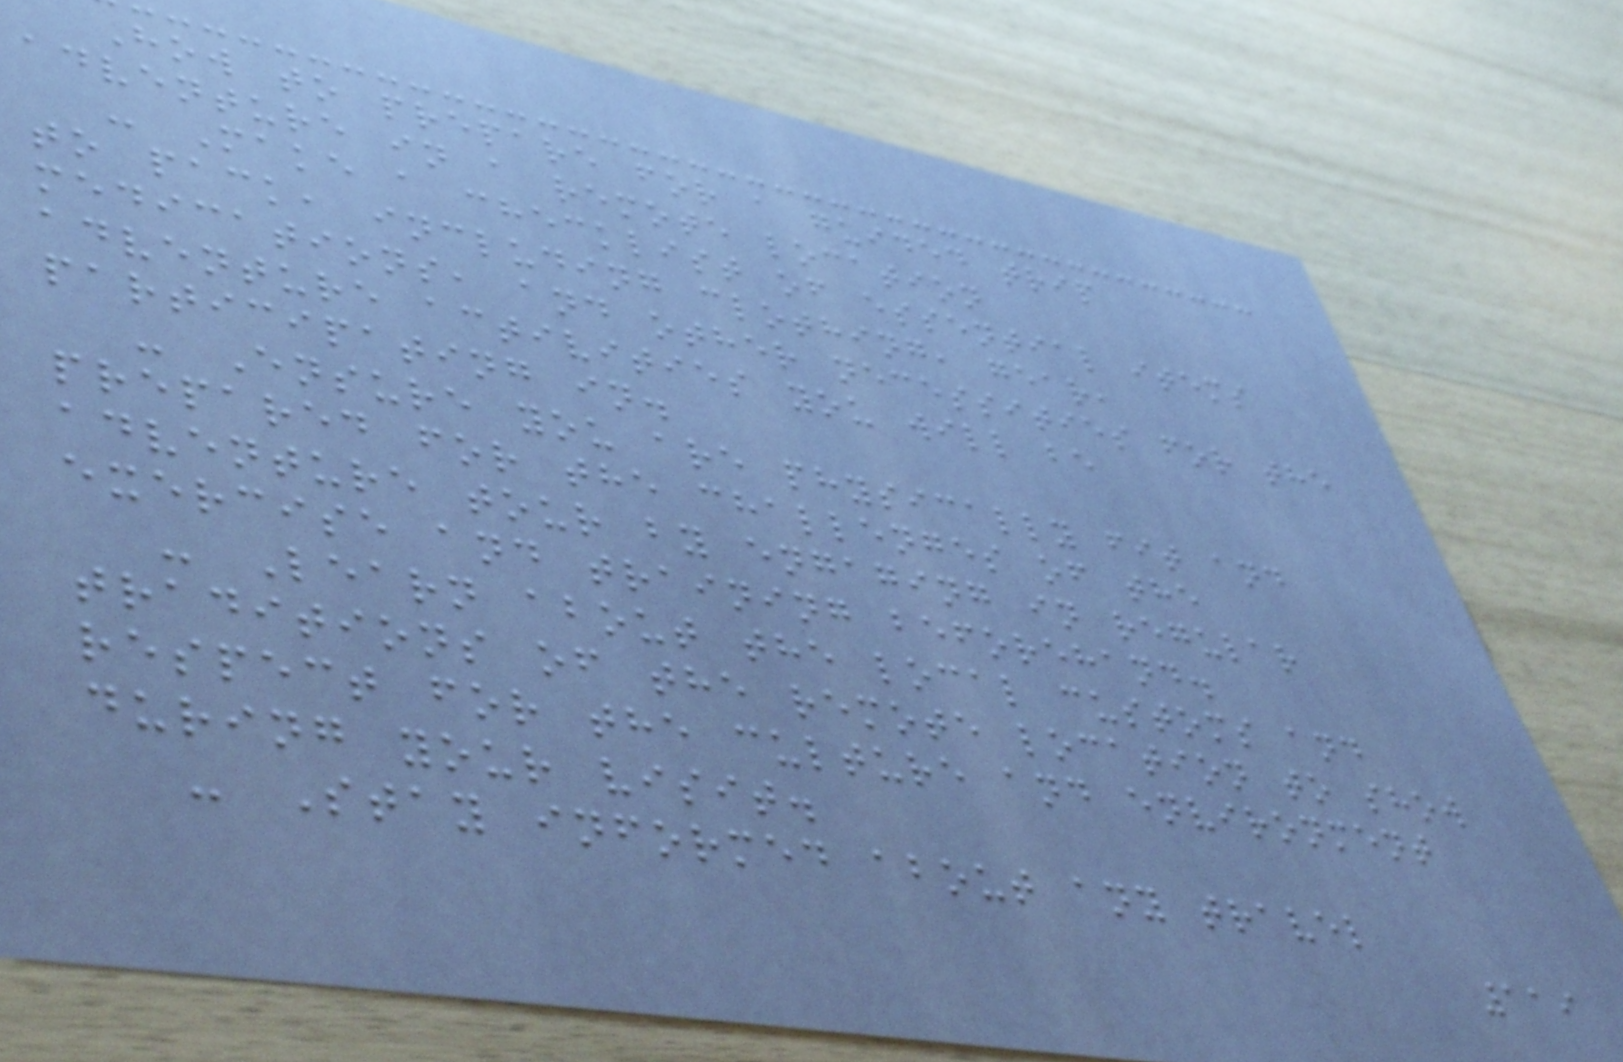How to prepare for a guided trip
adventure in a remote location
- Make a checklist of essential items
to pack, including clothing, gear,
medications, and other necessities for the
adventure activities you will be
participating in.
- Ensure you are physically fit and
prepared for the challenges of the
adventure tour by engaging in regular
exercise and training beforehand.
- Learn about the local customs and
traditions of the remote location to show
respect for the culture and environment
during your visit.
- Stay informed about any travel
119
